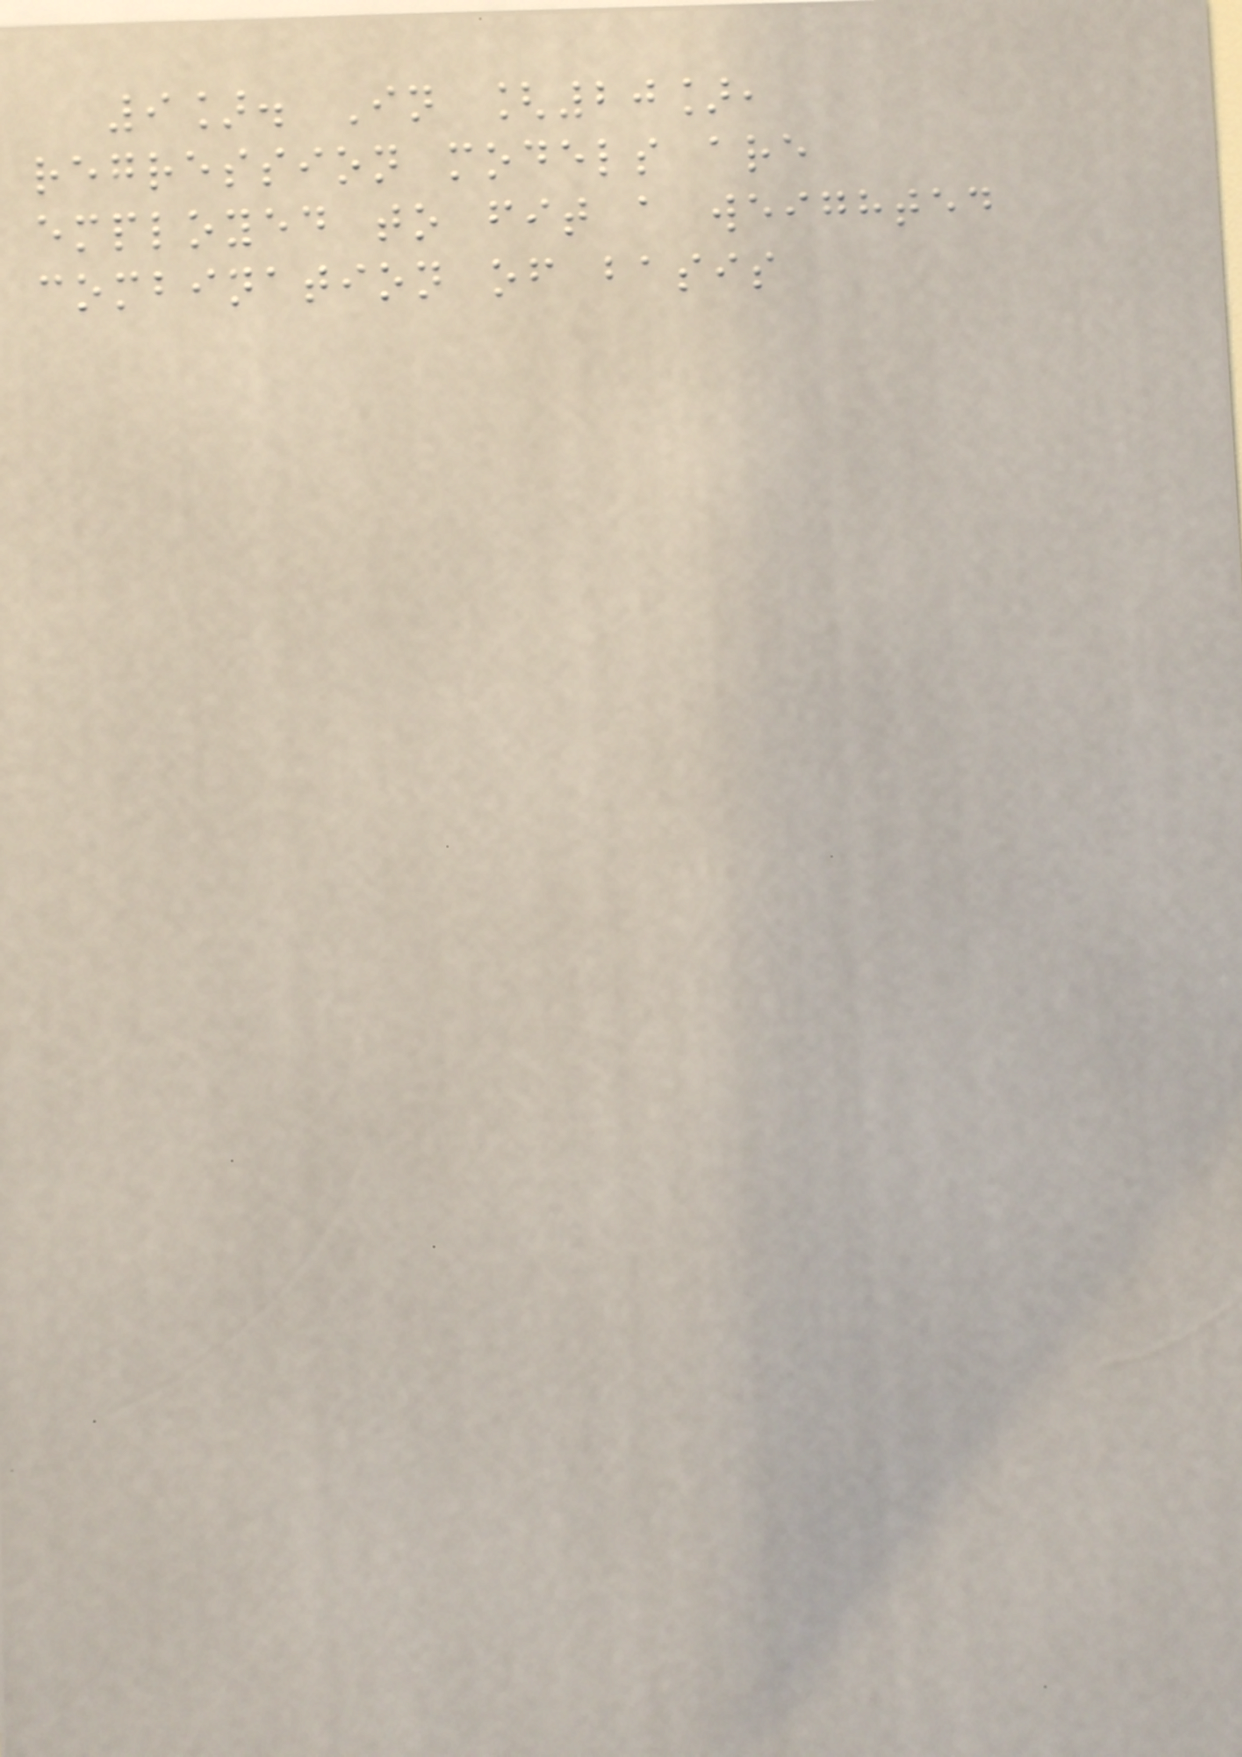9]. In [20],
regression models are
employed to fit a weighted
combination of basis
